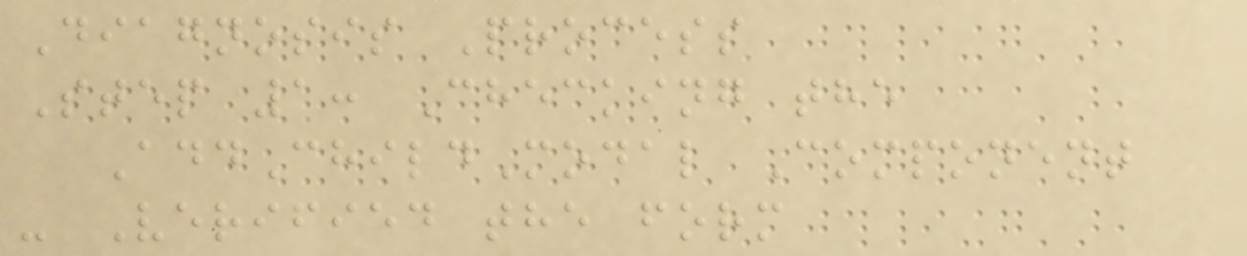Diagnosis Process
Step 1: Checking the
AddChildModal Component
- Verified the form
